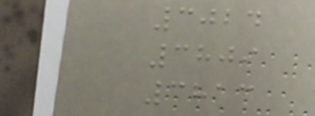3024
3809
3813
